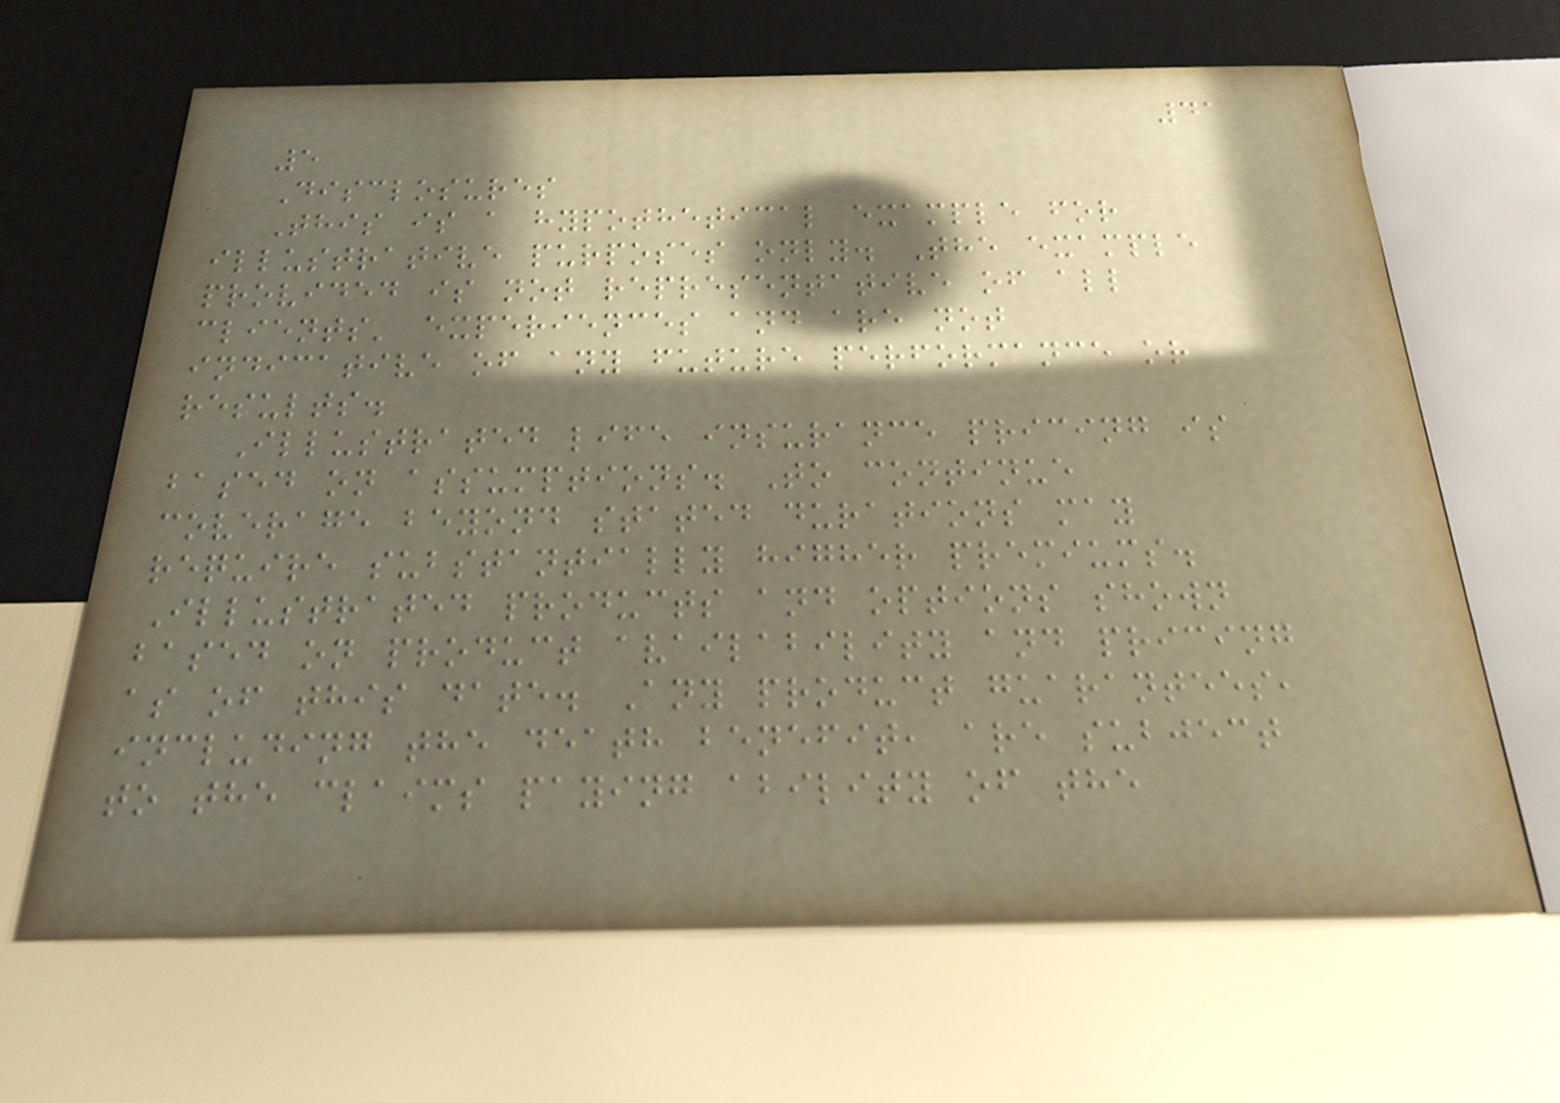41
5
Disclosures
This is a hypothetical example for
illustrative purposes only. The example
provided is not representative of all
clients' experiences and are not
indicative of any future performance or
results.
Illustrated life insurance pricing is
based on assumptions. To continue
coverage beyond stated durations may
require substantially higher premiums.
Illustrated products and options shown
based on product availability and pricing
as of this date. Any product guarantees,
including the death benefit, are subject
to the claims paying ability of the
